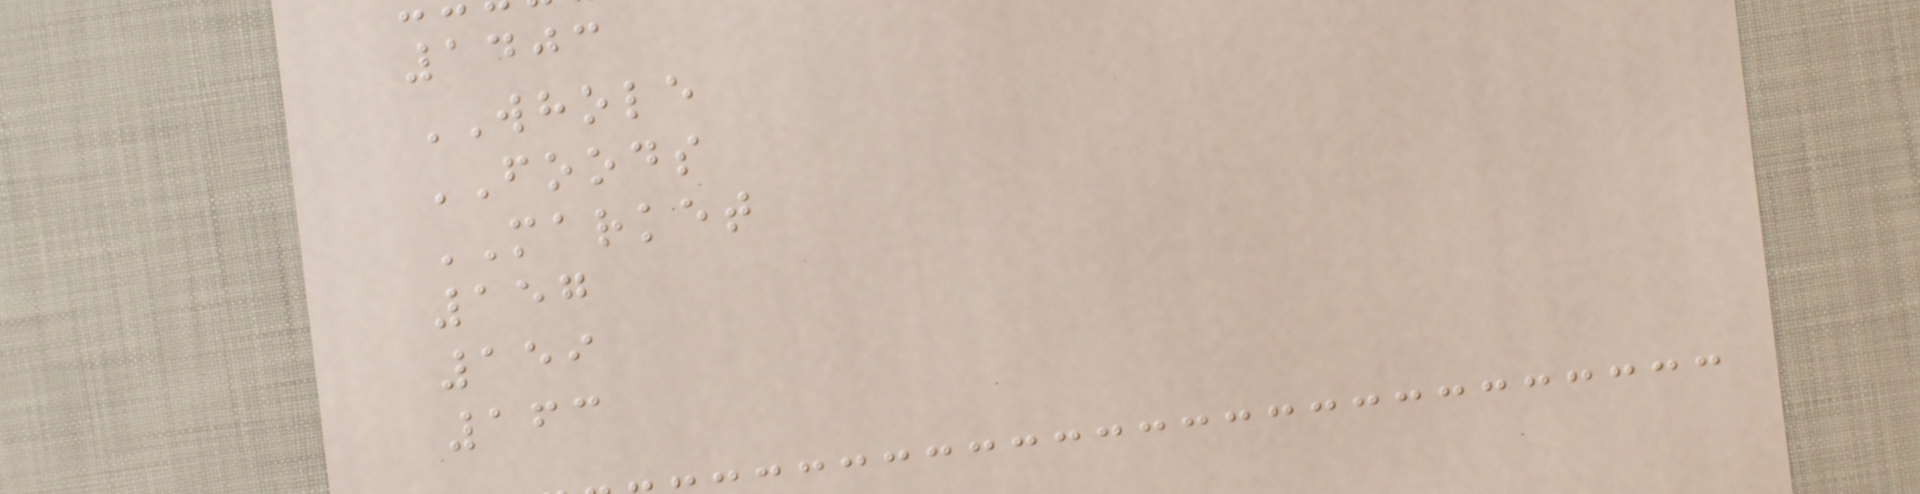1403
WHOLE
FOODS
MARKET
157
159
163
